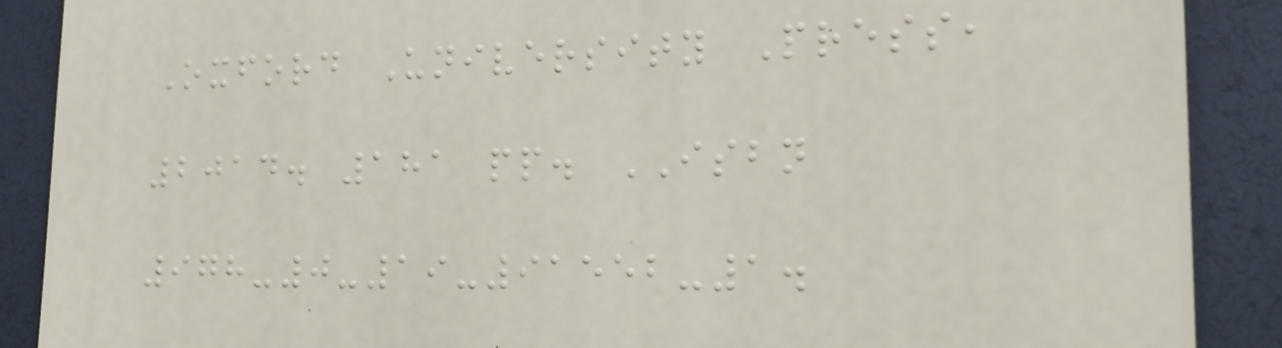Oxford University Press,
2014. 181 pp. ISBN
978-0-19-91552-1.
